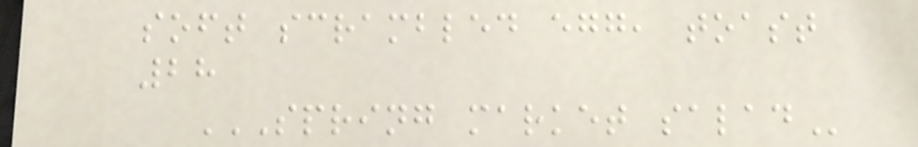soft scrambled egg, toast
28
SPRING MARKET SALAD
